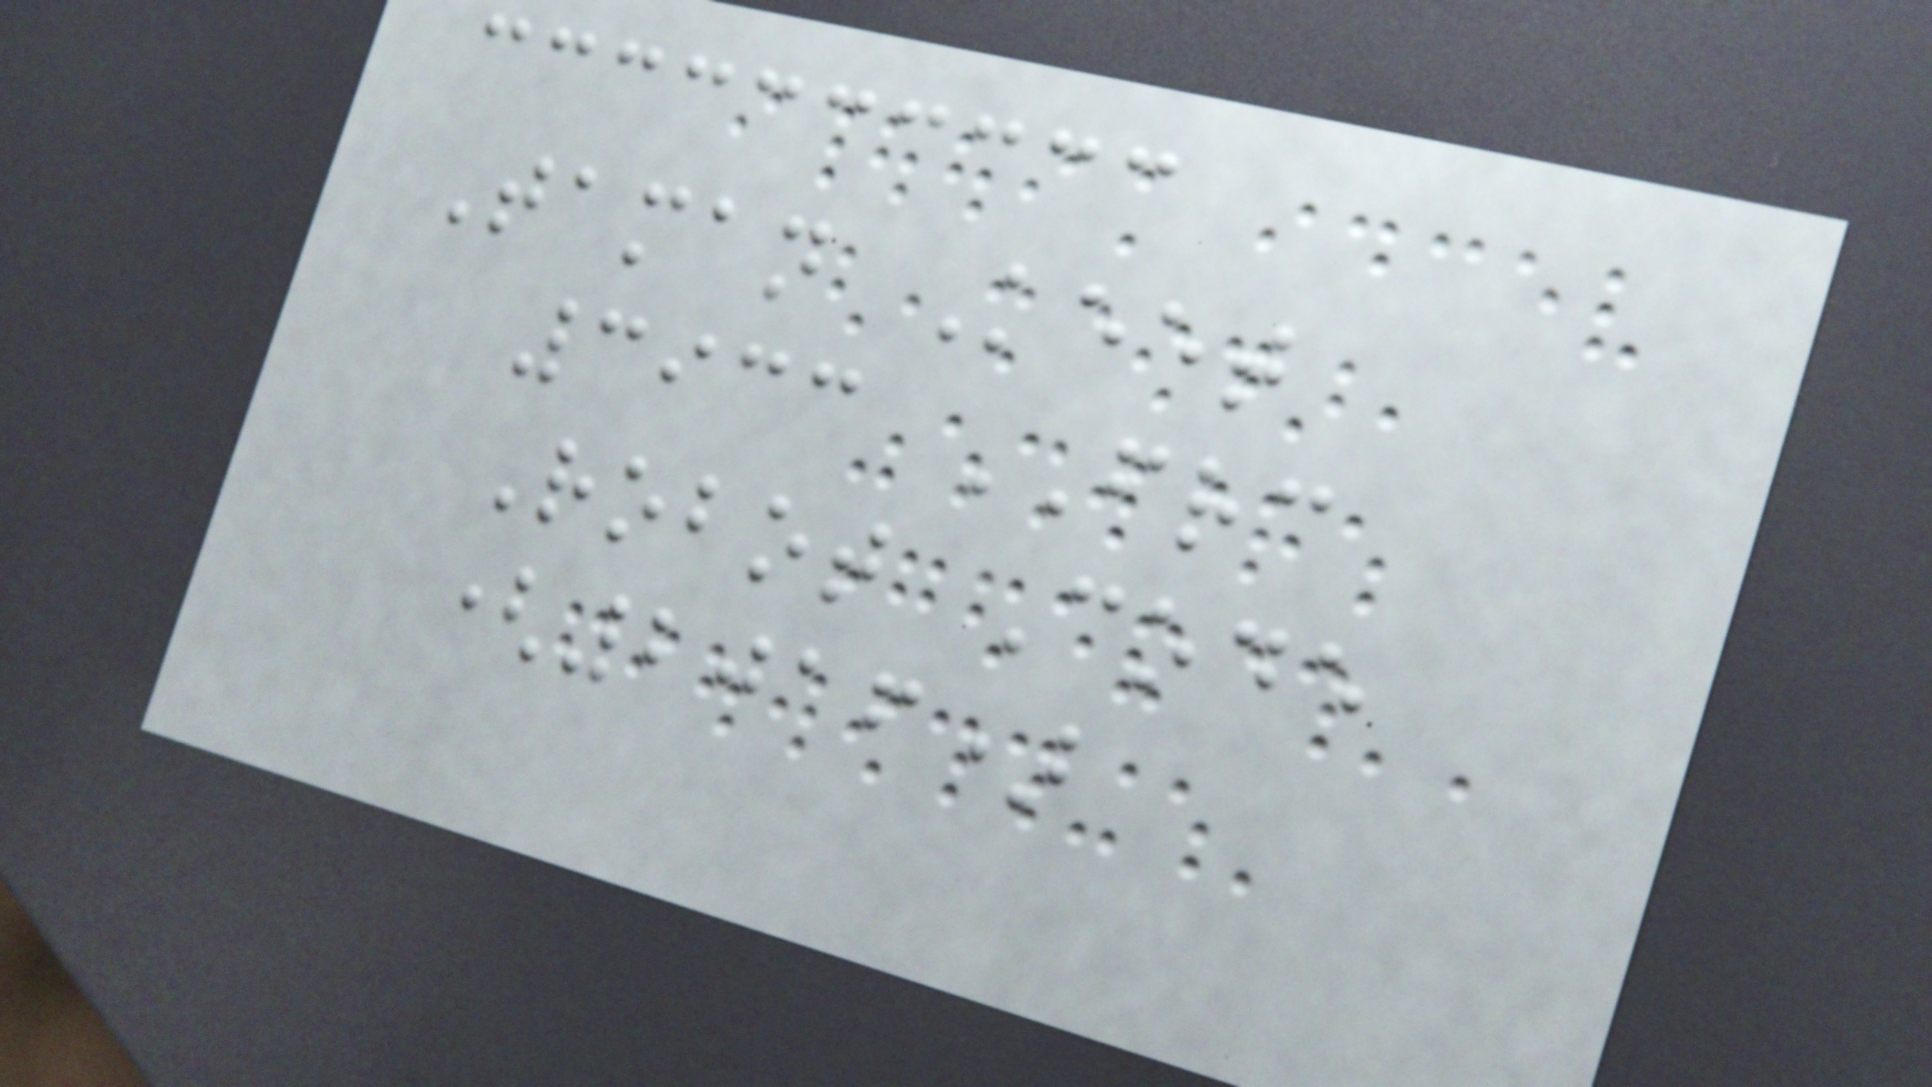Taman Keet
3933 FRC
Robot Code
(2016)
